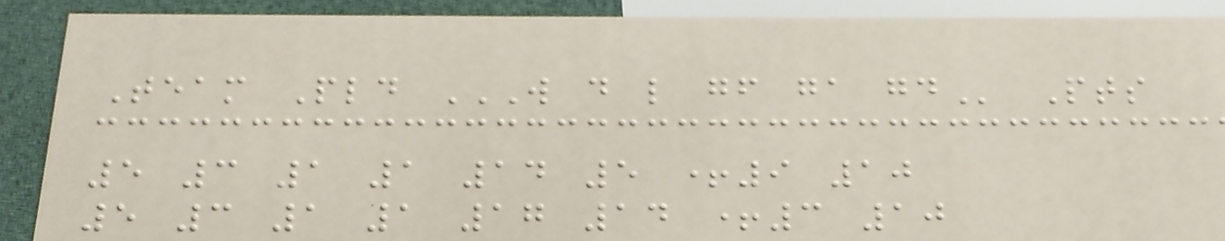Team Pld W D L GF GA GD Pts
5 3 1 1 14 5 +9 10
5 3 1 1 17 14 +3 10
